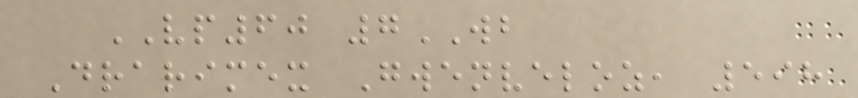VP60 7WB
Drarimex Gwenveloz, 598
